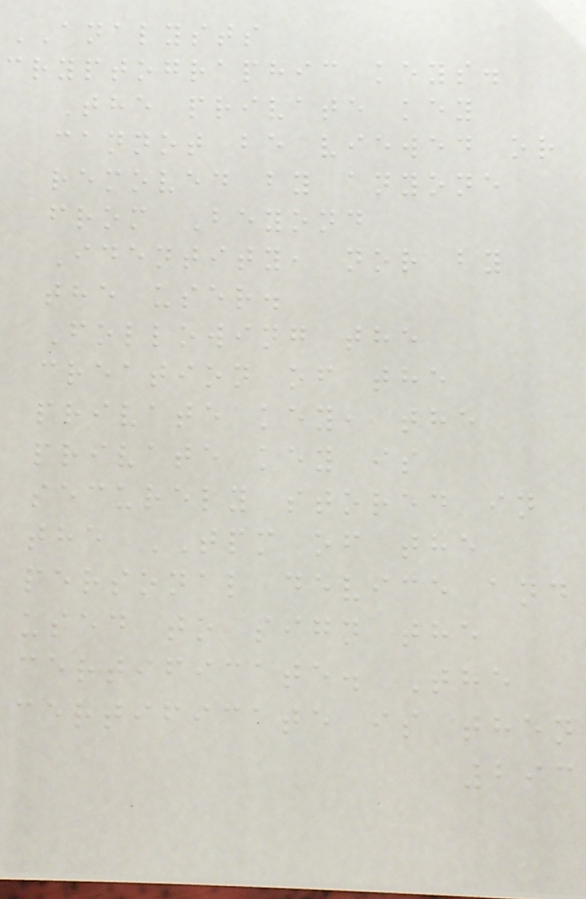ANALYSTS
cryptographic keys.
The private key
cannot be viewed or
removed by anyone
from Beyond
Identity, nor by
the user.
Following the
creation of the
private key, the
private key is
securely stored in
the TPM of the
personal device and
used to sign the
certificate. The
certificate is then
293
